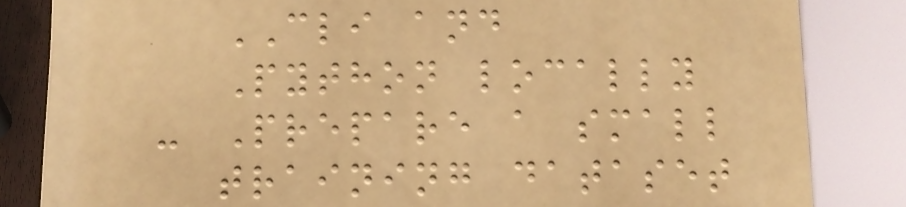CLI and
Python locally
- Prepare a small
training dataset
